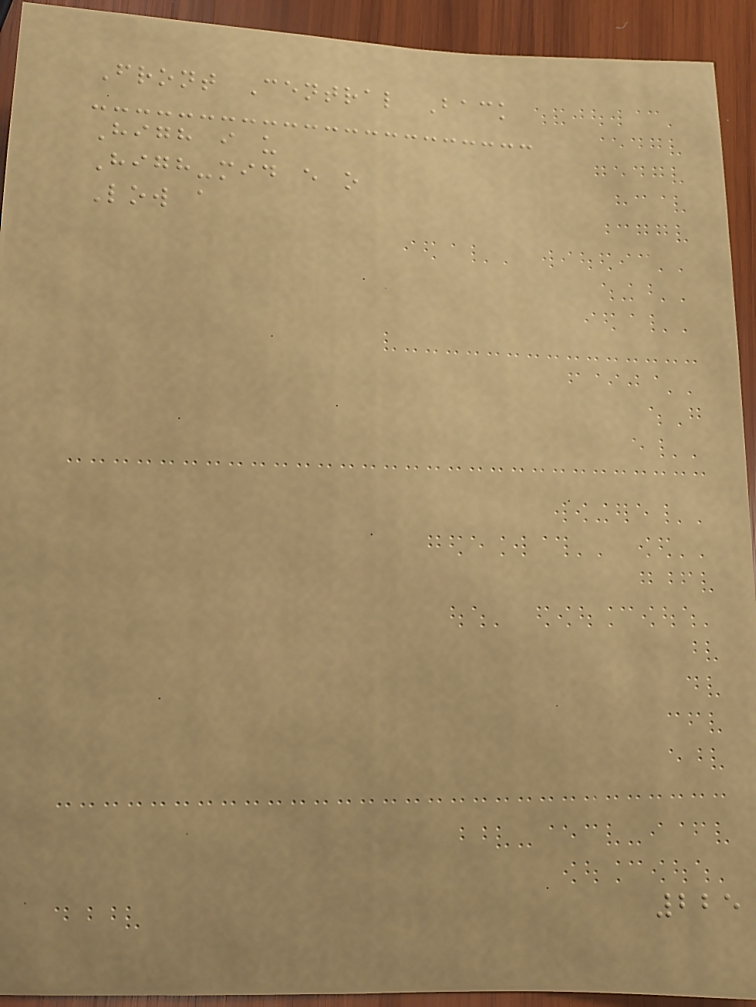Front Central Back
High i u
High-mid e o
Low a
225
